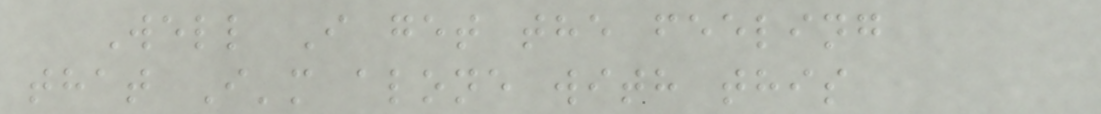Well I get the feeling
that I'm alone with this
